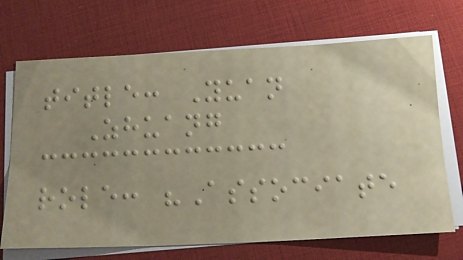title: Yuan
Zhuang
role: "Associate
